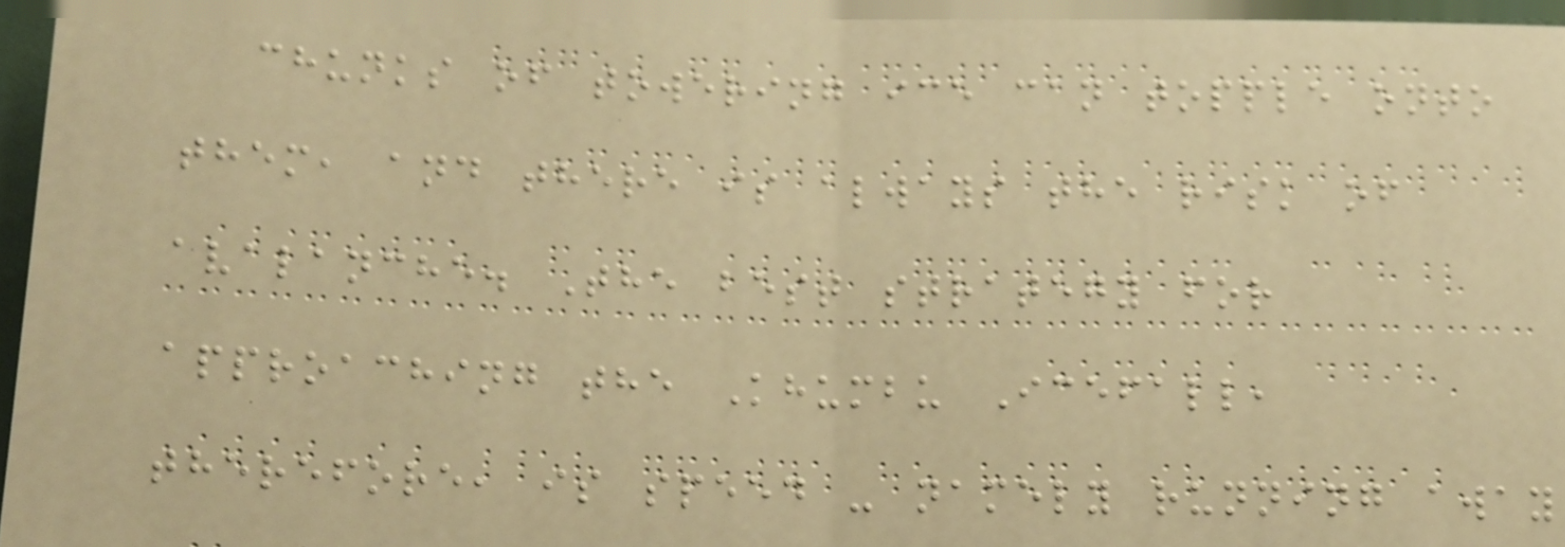chunks of towering ice can topple onto
them, and there is always the risk of
avalanche. The best strategy for
approaching the Khumbu Icefall,
therefore, is speed - namely running away
